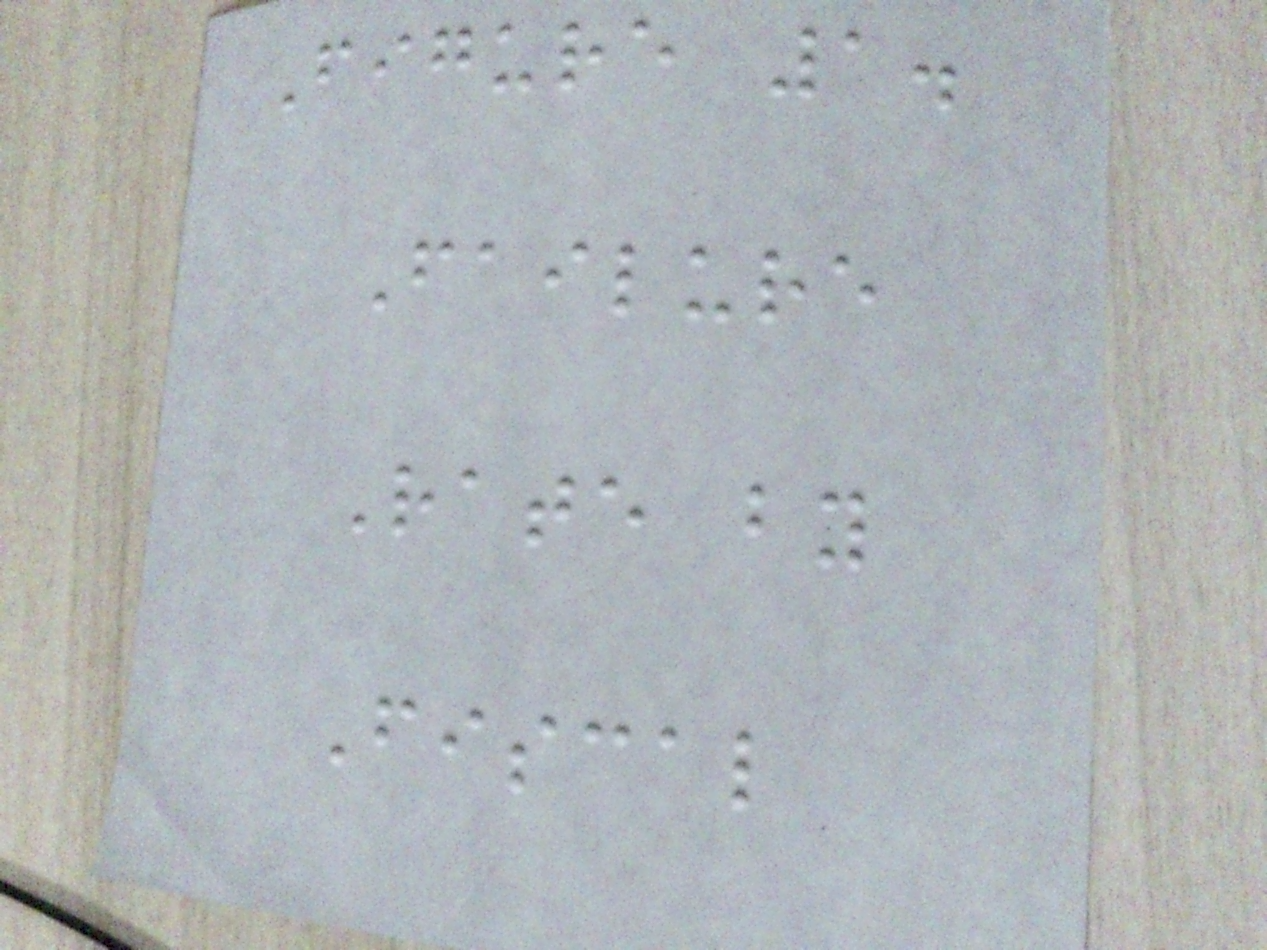Figure 1.
Failure
Rate by
Fiscal
